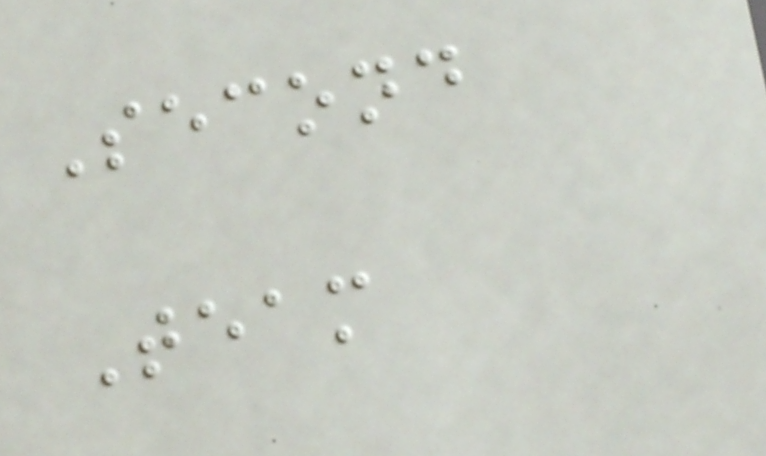Second
Team
